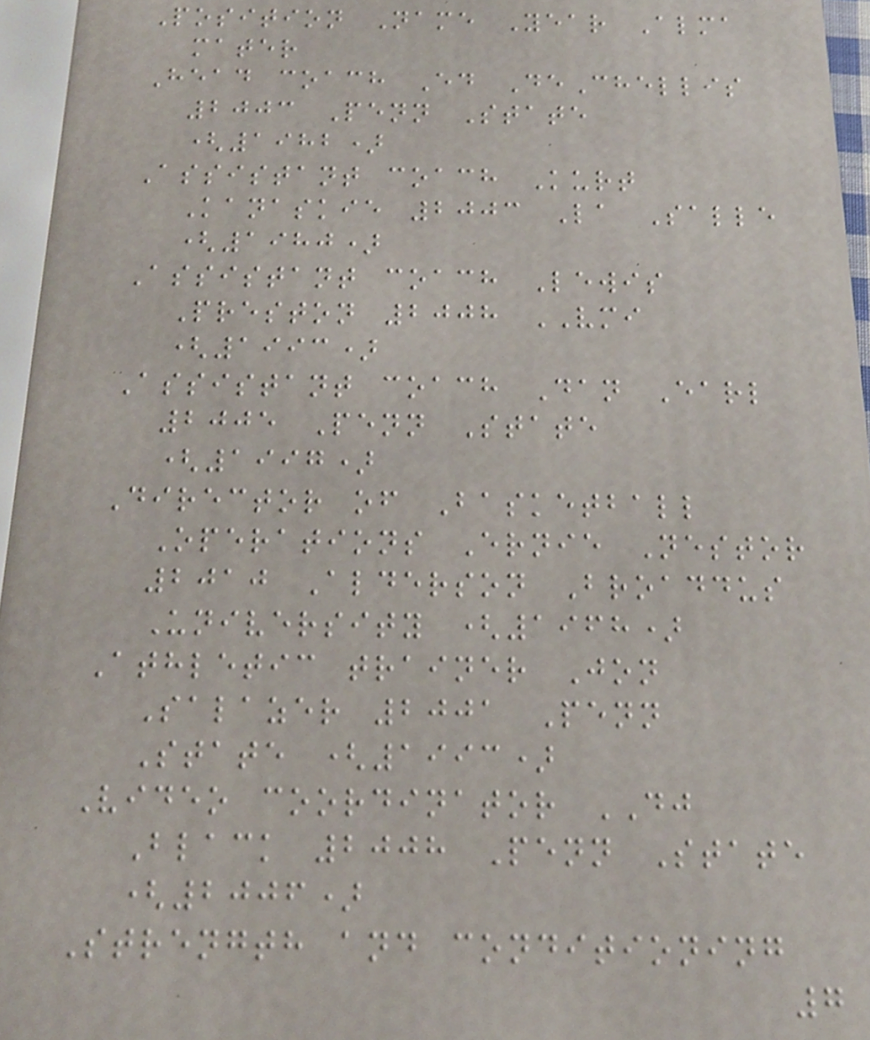Position Name Year Alma
mater
Head coach Ed DeChellis
2003 Penn State
(1982)
Assistant coach Kurt
Kanaskie 2003 La Salle
(1980)
Assistant coach Lewis
Preston 2008 VMI
(1993)
Assistant coach Dan Earl
2005 Penn State
(1997)
Director of Basketball
Operations Ernie Nestor
2010 Alderson Broaddus
University (1968)
Athletic trainer Jon
Salazer 2001 Penn
State (1993)
Video coordinator DJ
Black 2008 Penn State
(2006)
Strength and conditioning
7
